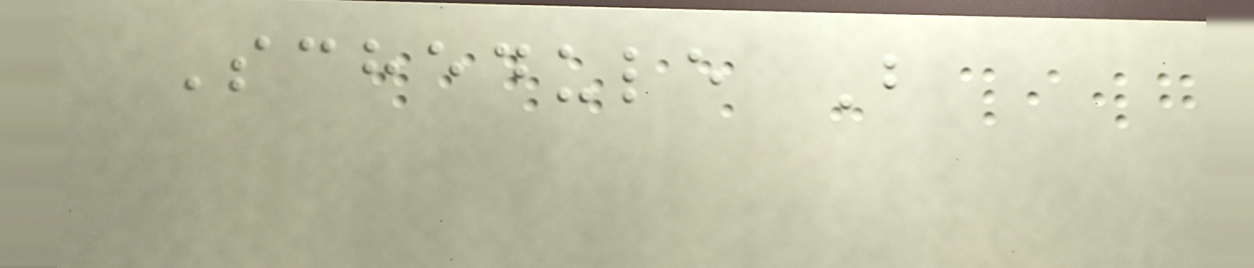Schedule B
